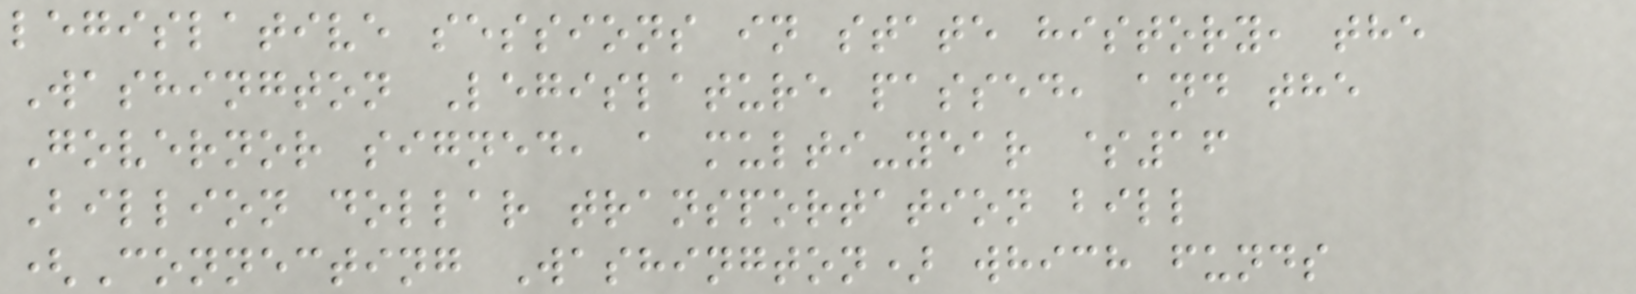legislative sessions in state history, the
Washington Legislature passed, and the
Governor signed, a multi-year $16
Billion dollar transportation bill
(Connecting Washington) which funds
